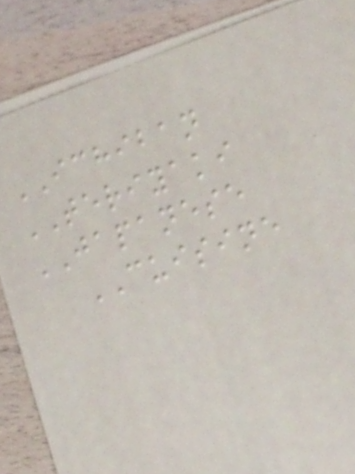ICHIBAN
TERIYAKI
JAPANESE
CUISINE
